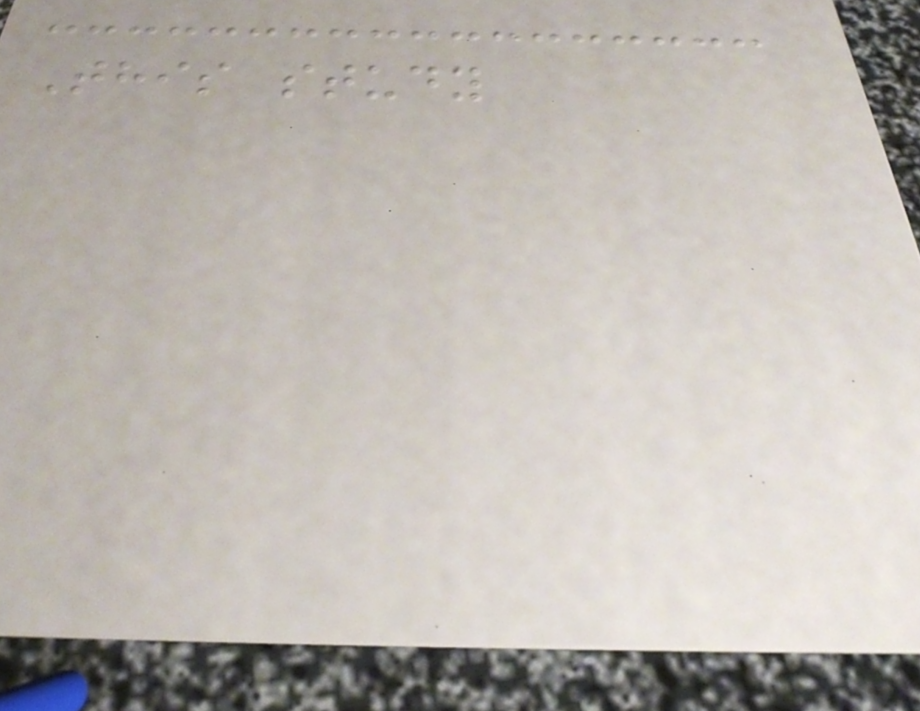This study
